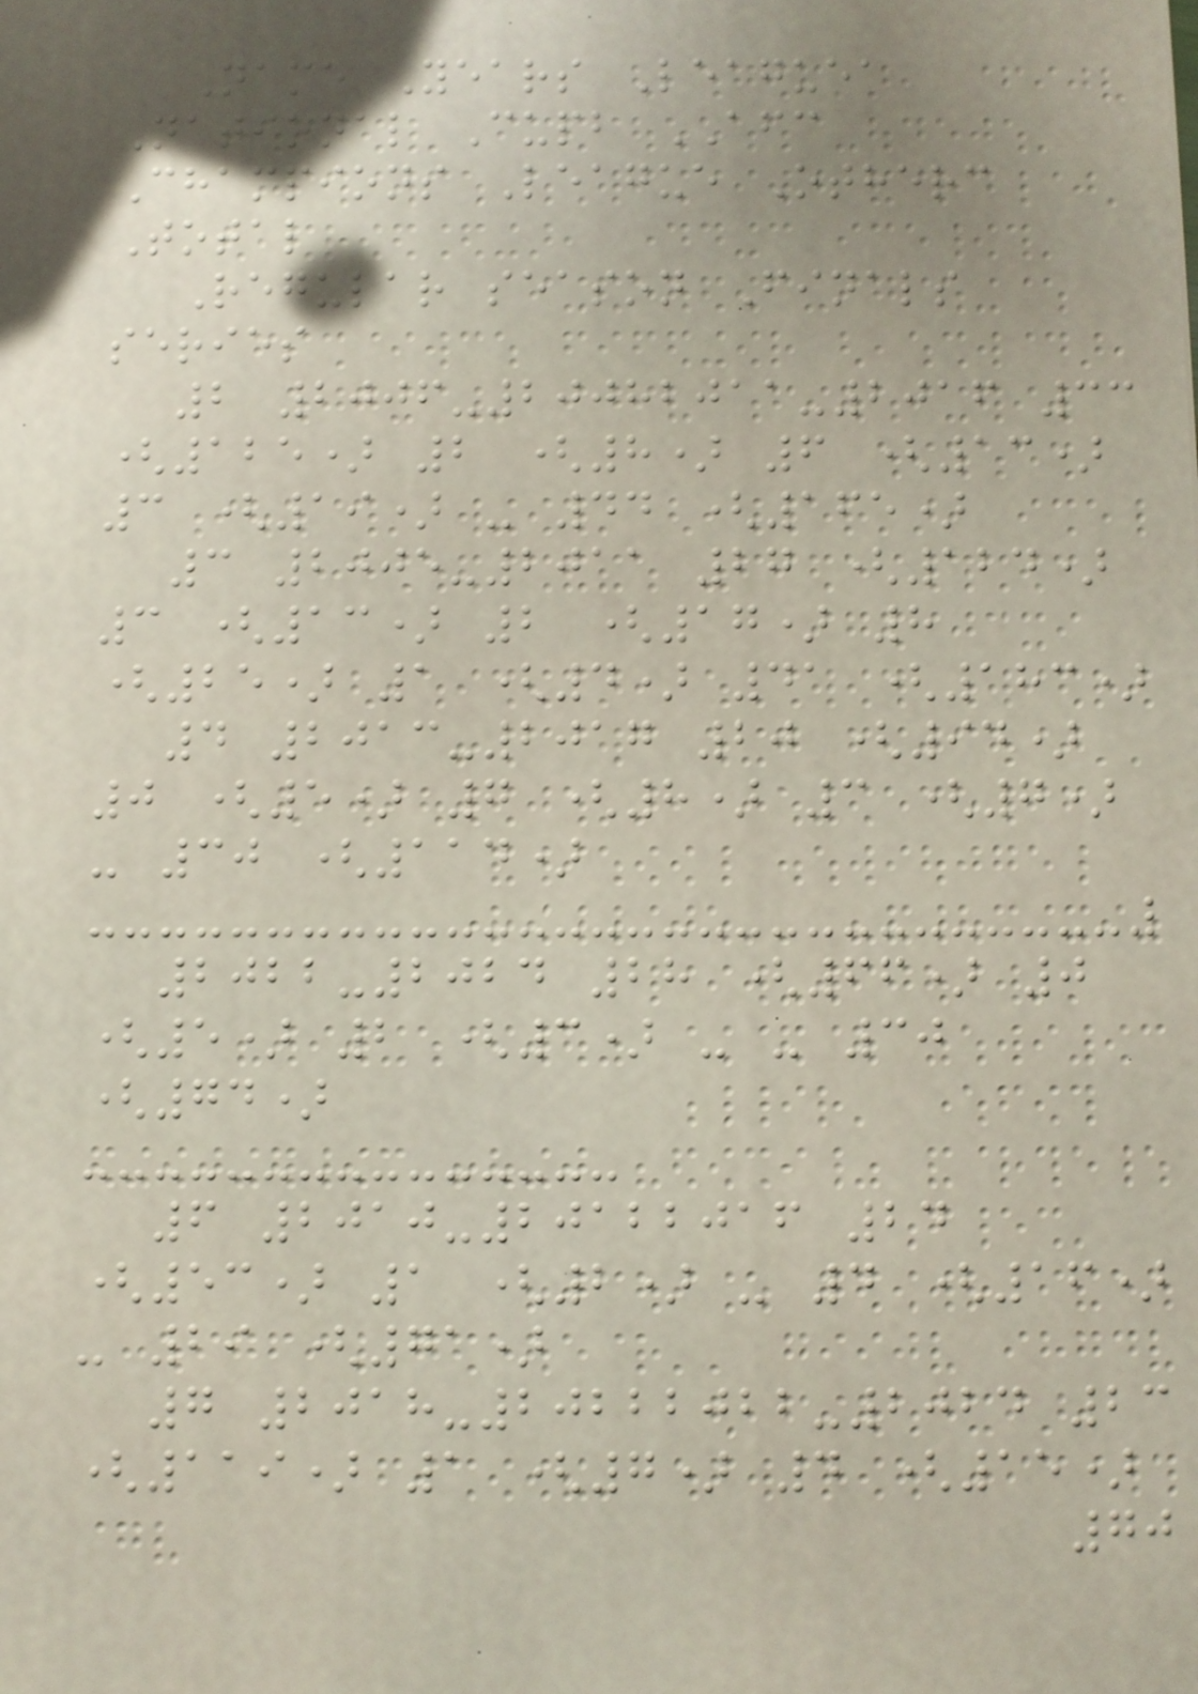Name Years Leaguea
National Cupb AFC
Champions League Otherc
Total
Regular season Finals
series
2 2006-20082011-2016 33
(125) 2 (8) 6 (13)
3 (19) - 44 (165)
3 2005-2011 27 (124)
3 (13) 2 (17) 8
(25) 1 (4) 41 (183)
4 2013-2017 20 (94)
0 (5) 7 (8) 3 (7)
- 30 (114)
2022-2024 28 (66) 0
(5) 2 (3) - - 30
(74)
6 2010-20122016 24
(53) 1 (2) - 4 (16)
- 29 (71)
7 2018-20222022-2024 23
(119) 1 (7) 4 (15)
70
